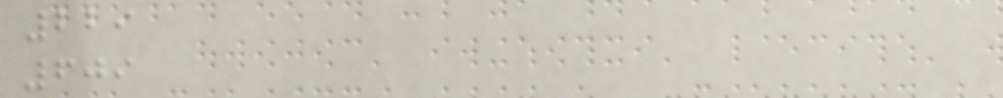229
609
